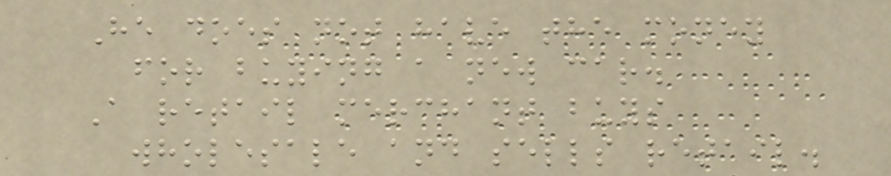He does not have the money
for buying a new car.
A retail merchant buys
wholesale and sells retail.
